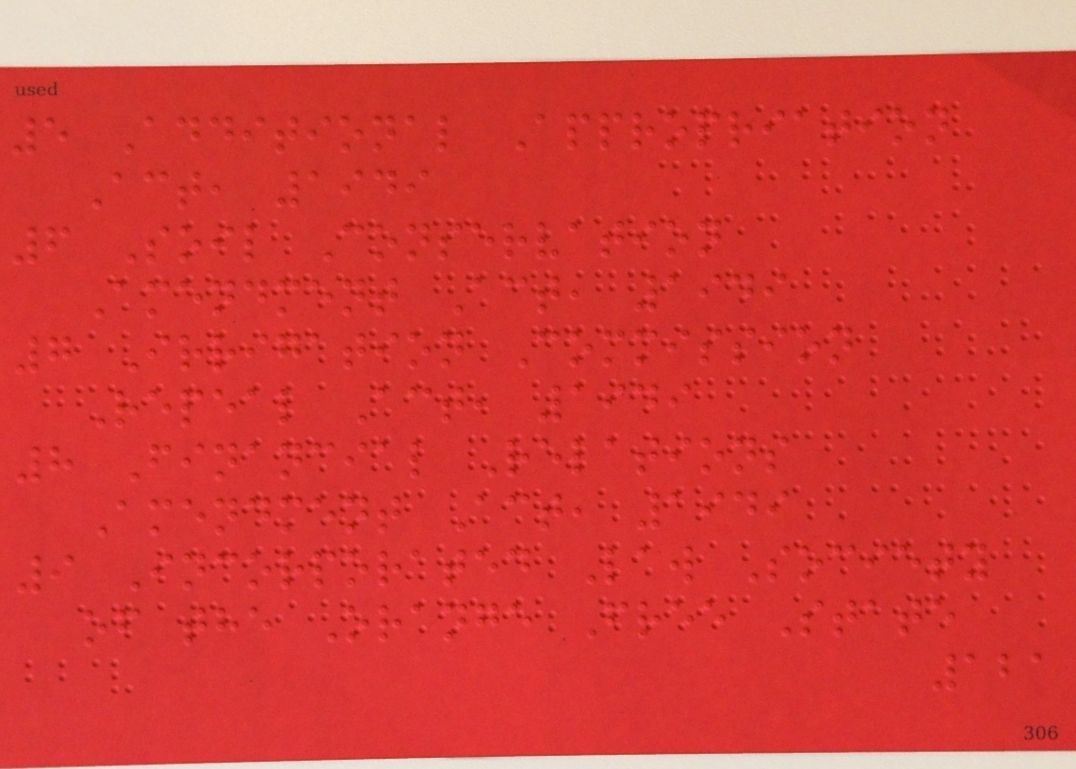5 Additional Appropriation
Act, 1949
6 Soil Conservation
Amendment Act, 1949
7 Irrigation Commission
Repeal Act, 1949
8 Financial Relations
Amendment Act, 1949
9 Incorporated Law Society
of the Orange Free State
121
